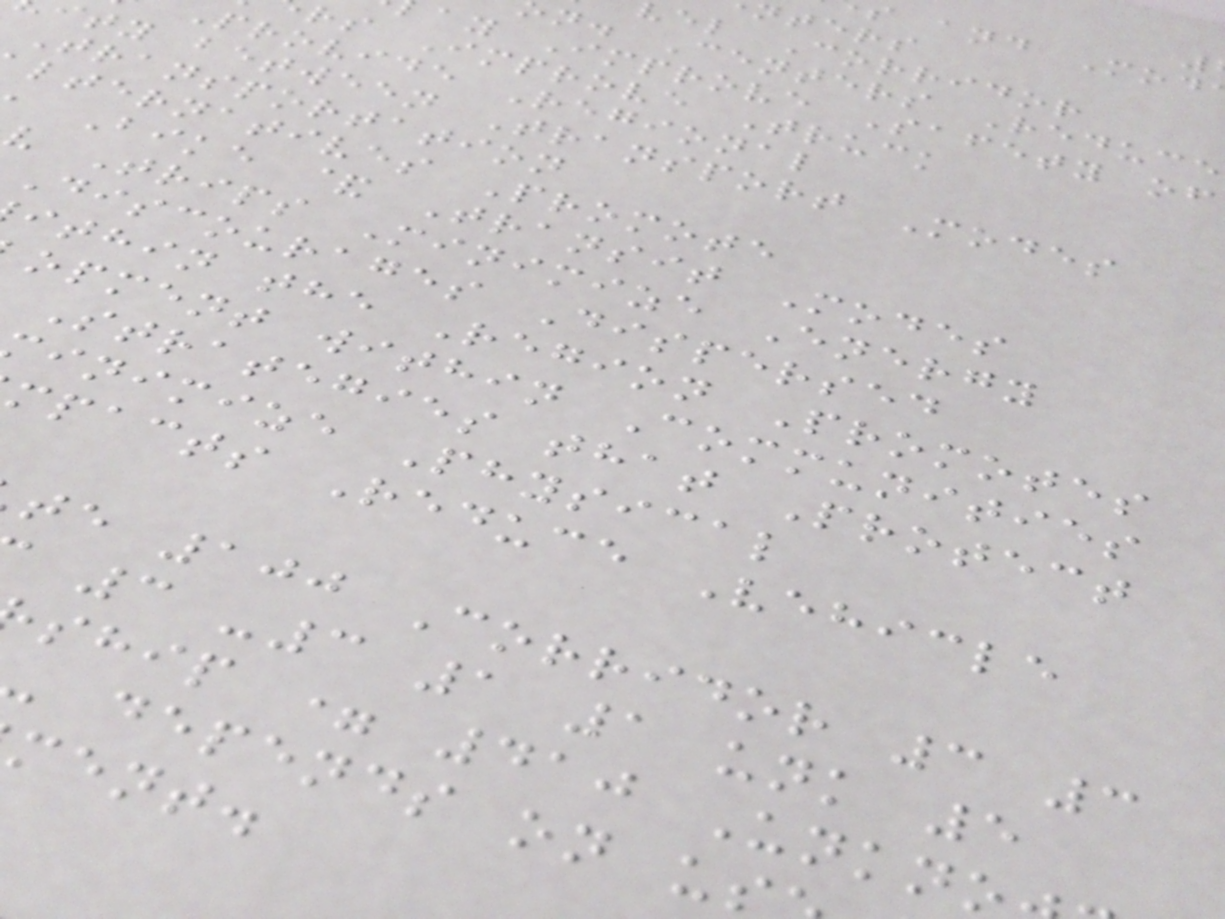s and Mod
el Corridor
n. Centers Reduce
ay Improve Safety of
rs Improve Truck
Provide Regional
ty between Transport Modes
Transportation
lternatives Promote
Bike & Transit Modes
v Trips Minimize Energy
Discourages Dispersed
ithin the Region Promotes
opment within Communities
Strategies that Protect
inimize Physical
mpacts Reduce Vehicle
te 100 Corridor 3 3
3 -3 1 1 unk 5
ship = 410 Unkn
depends on u
